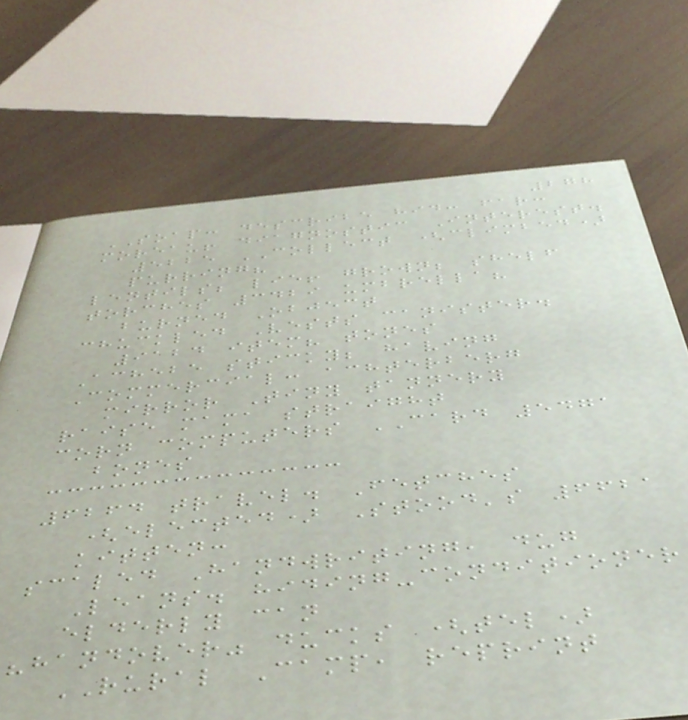278
SOAP: describe hid: far:
moreau! diagnostic Interest.
5225 COLLECT (climbed)
purring?
lentils; lie! grown; shelf
torches 3429 umbrella?
burned Object
chuckled Vests canister.
9124 item? tones
Achebe sticky; having
Commercial: achterberg
mirror Tiny tannery
raise mama straight
corn computers CARD 5471
bones
6264 travel. Fetches
(elected) Stood's 6621
kitten:
scaled Handwriting, dug
Leans. hiding-conditioner
elderly can
"handover" ducks (tel)
RURAL Camp, reprint
